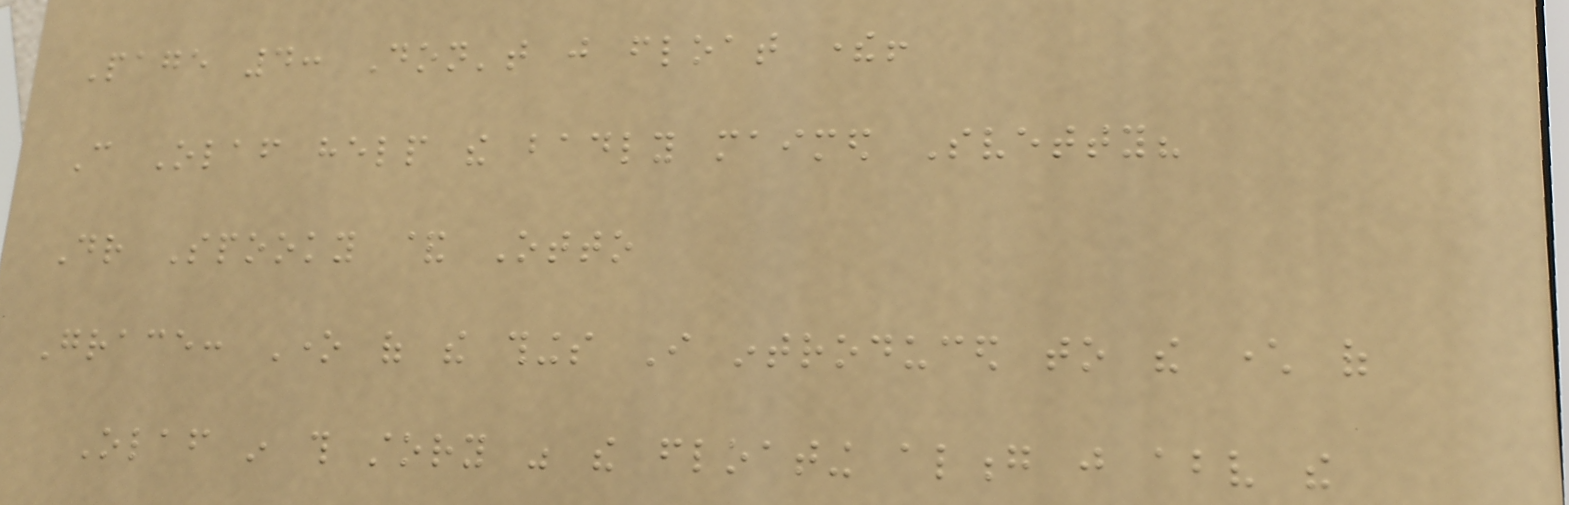Page 4: Don't just float there!
Can Olaf help the badly maimed Svetty?
Dr Spooky & Otto
Grace: One of the things I introduced to the character of
Olaf in this story was the floating along just above the
